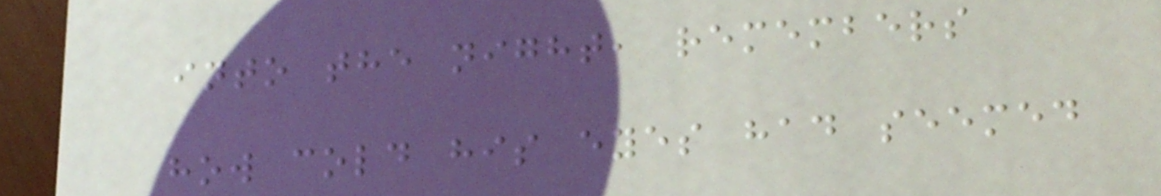into the night, remembers
how cold his eyes had seemed
